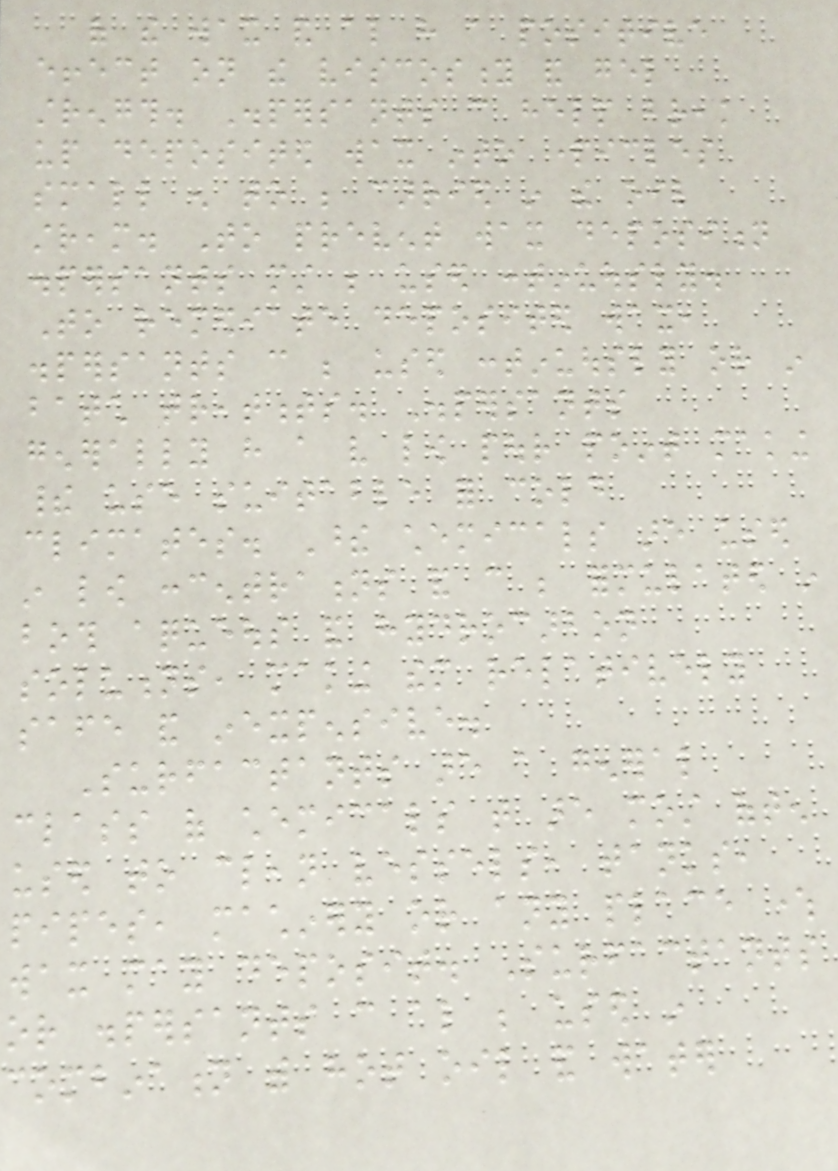of the wax and also have a positive
effect on the viscosity and gel
strength. Dispersants can help break
up deposited wax into particles
small enough to be carried in the oil
stream. To prevent wax deposition
dispersants must be used continuously.
To remediate deposited wax,
dispersants can be used continuously or in
batch treatments. Dispersants
generally have a very low pour point making
their use suitable for cold
climates. These chemicals are used
in low concentrations and can be formulated in
both aqueous and hydrocarbon
solutions, making them relatively
safe and inexpensive.
Surfactants are a general
class of chemicals that are most often
used to clean vessels, tanks,
pipes, machinery or any place where
wax may deposit. Surfactants
or dispersants can also be used in
combination with hot oil and water
